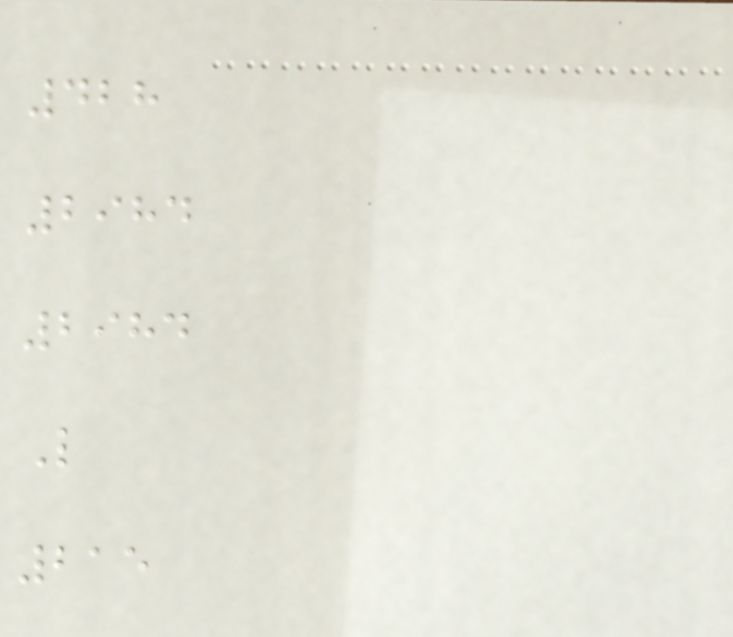428
2984
2984
L
215
